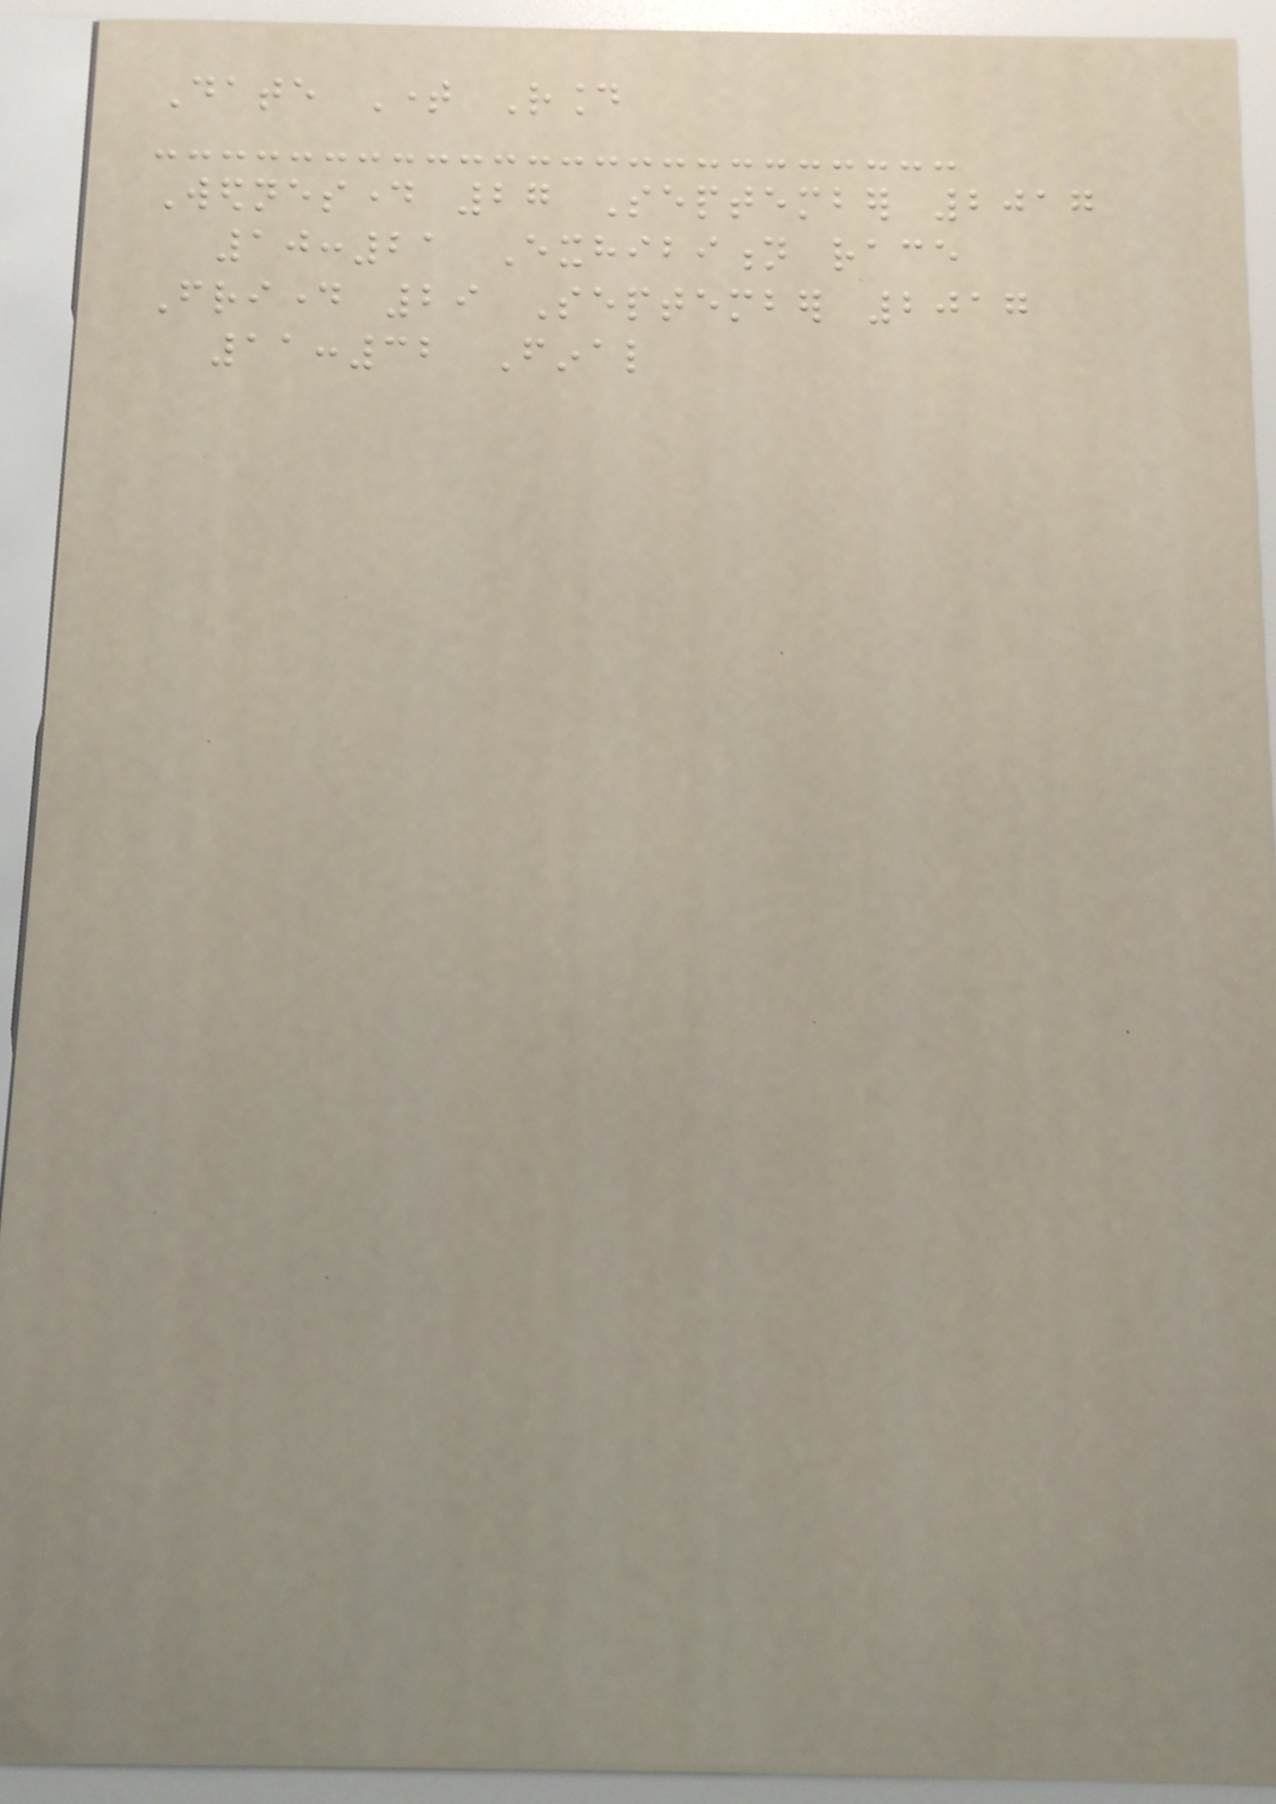Date Time Round
Wednesday 27 September 2017
10:21 Exhibition race
Friday 29 September 2017
11:32 Final
